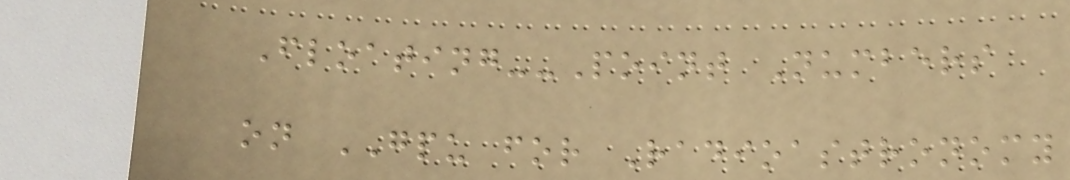Floating--Point Numbers
on GPU for Radioastronomy
